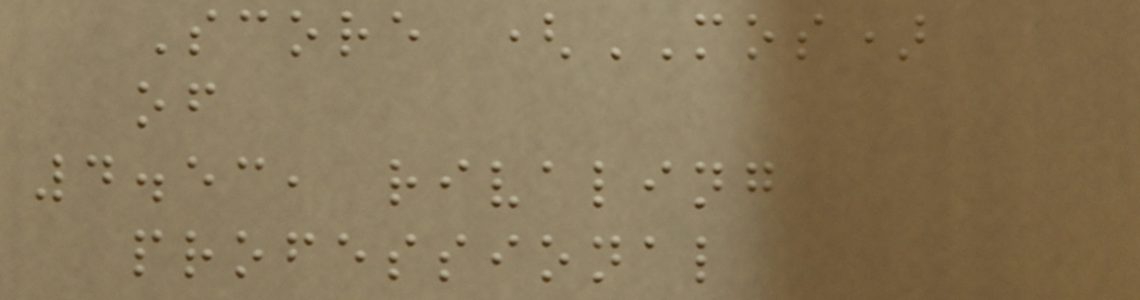Score (MOS)
of
4.53, rivaling
professional
